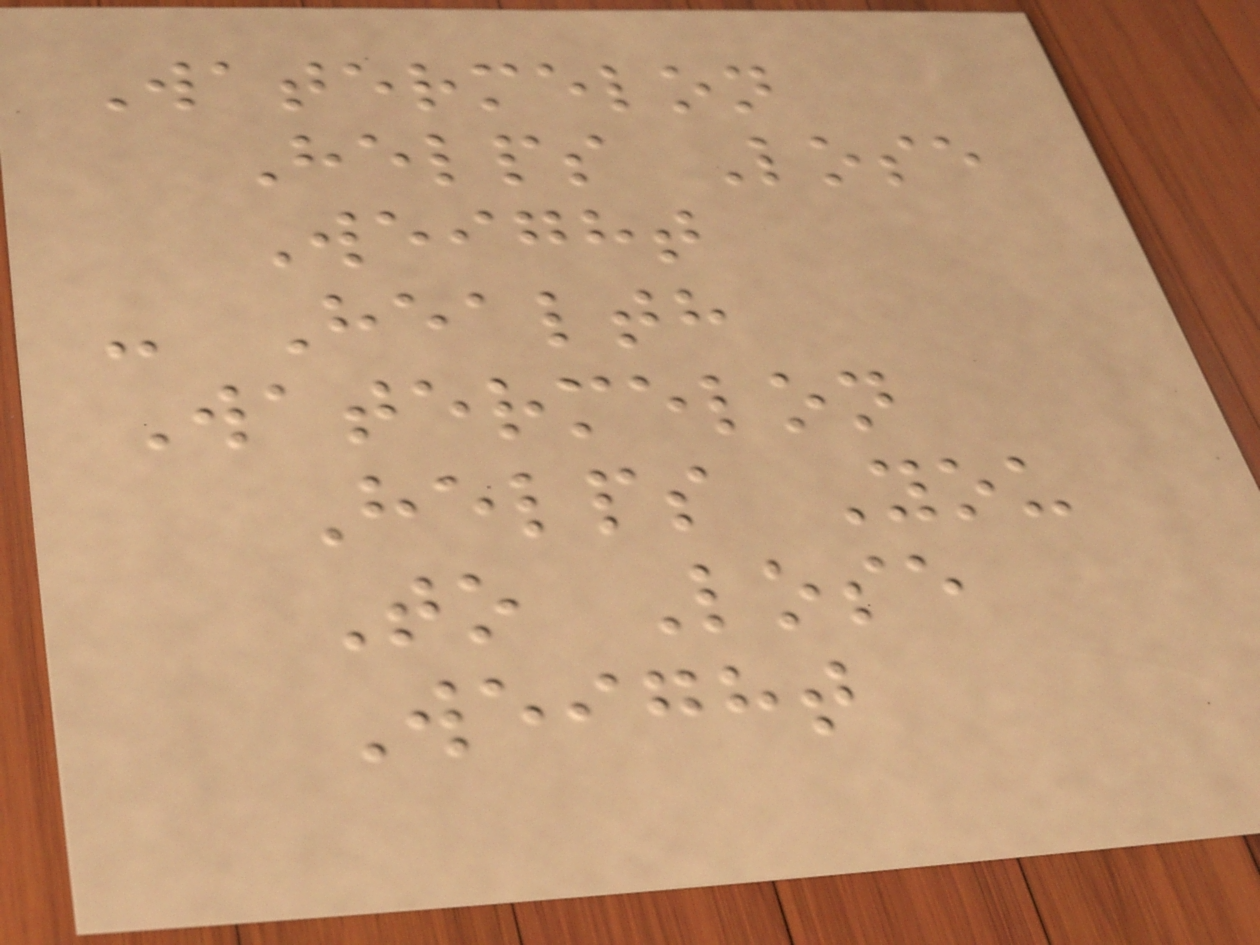Watermelon
Helps Lose
Weight
- Health
Watermelon
Helps You
To Lose
Weight
